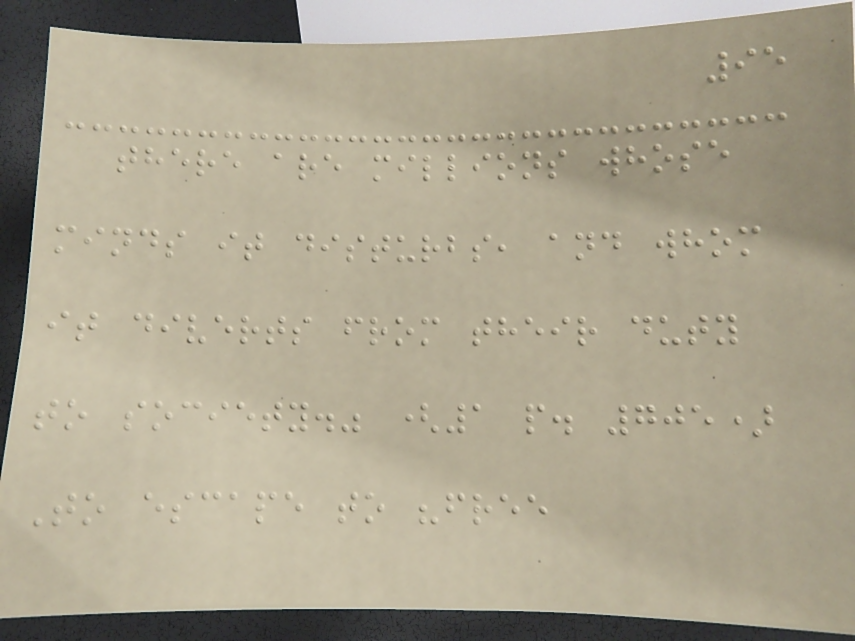95
there are millions whose
minds it disturbs, and whom
it diverts from their duty
to society." (1 p. 705)
To escape to "free
